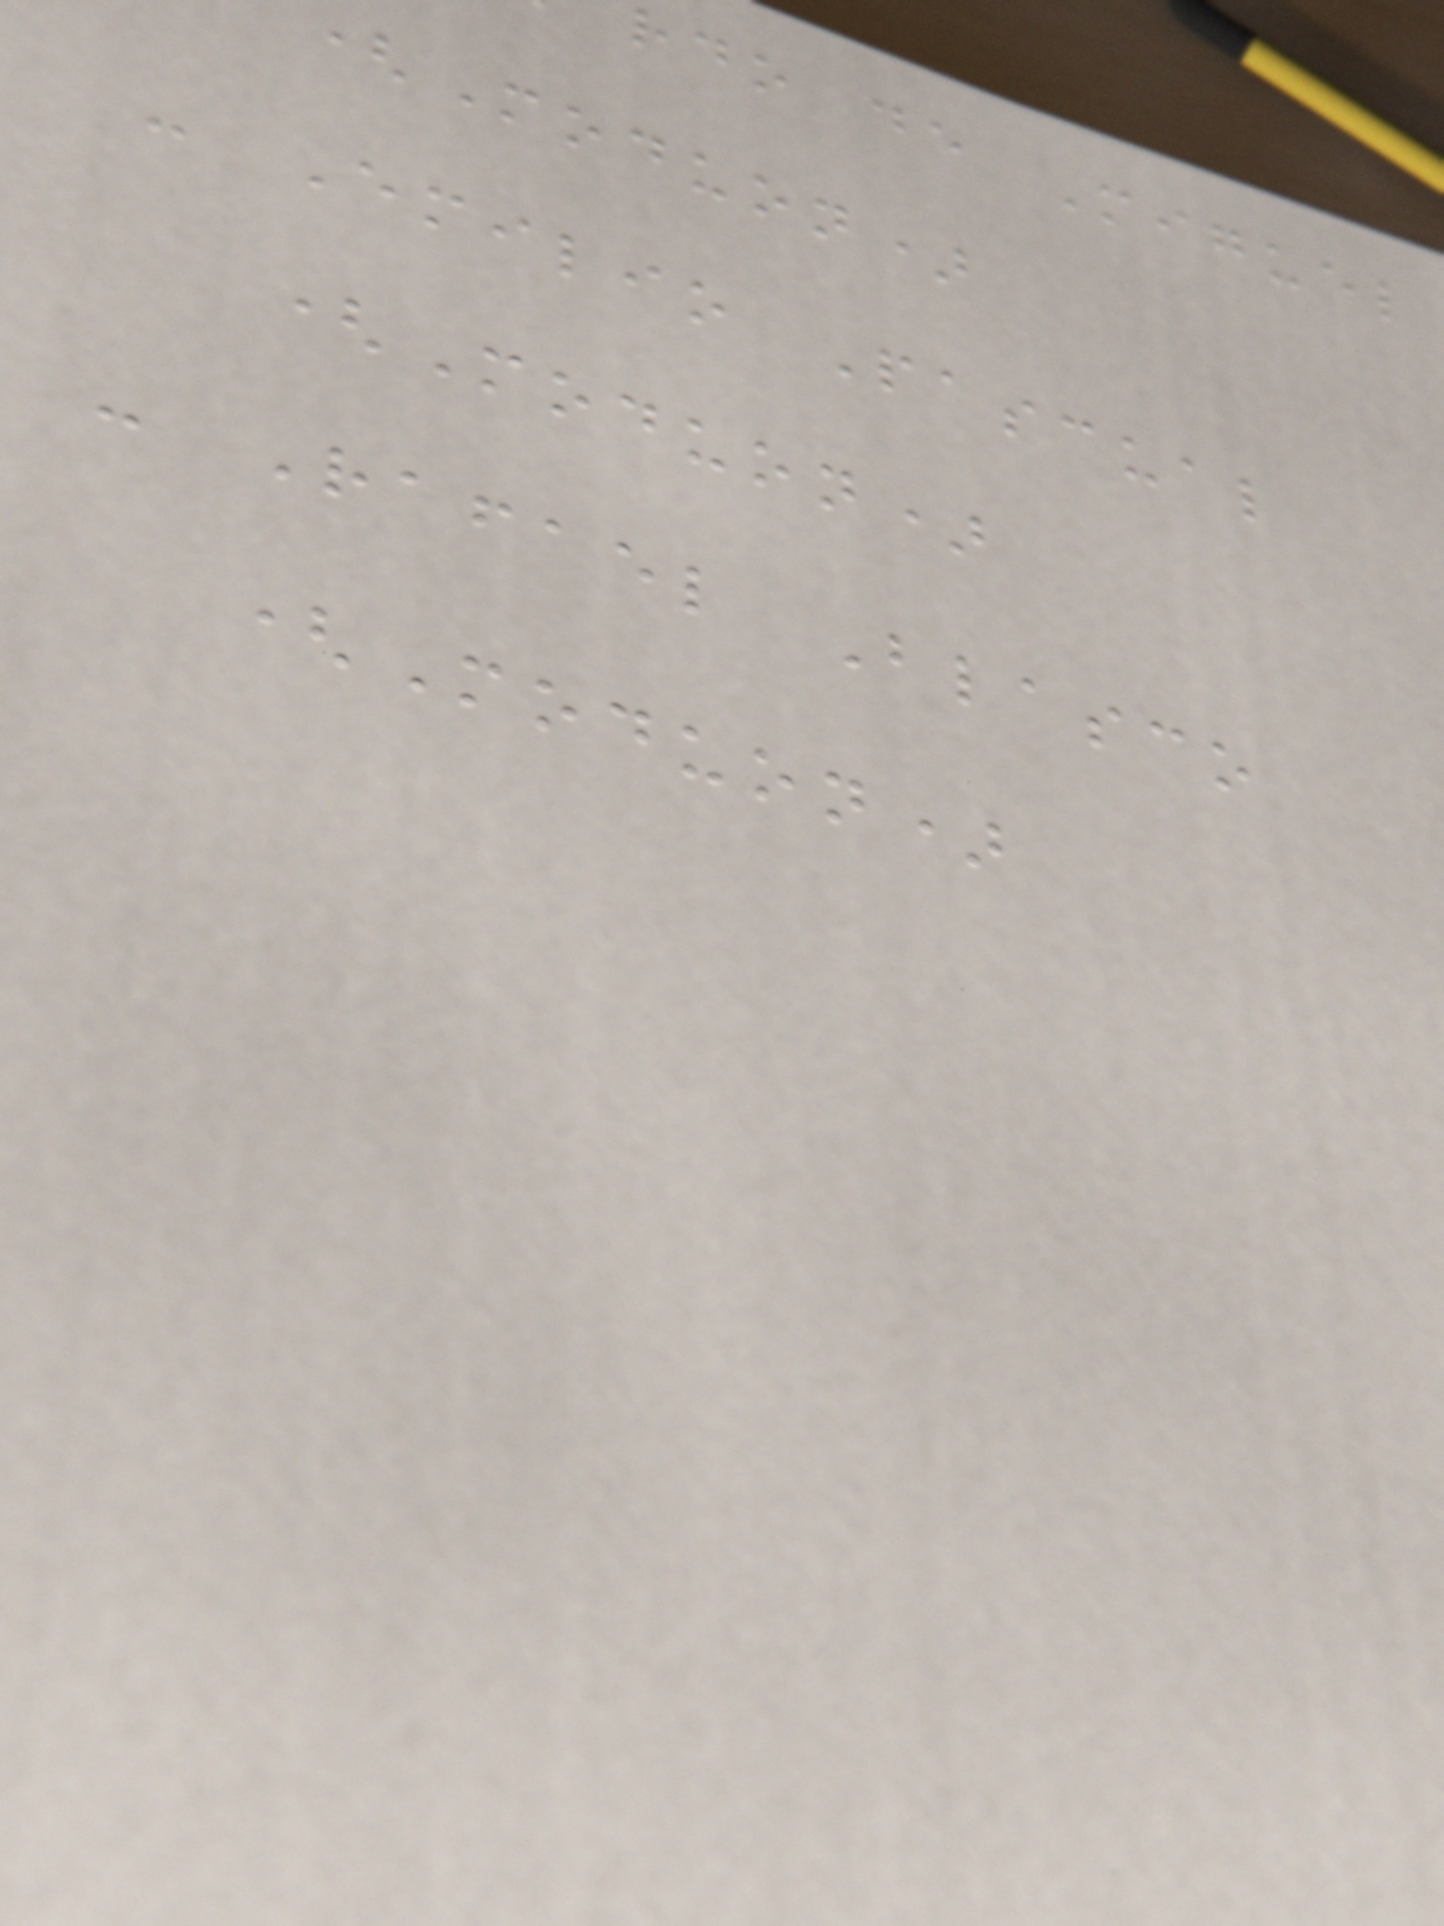rdo de Miguel
(Moduon)
- Emilio Pascual
(Moduon)
- Rafael Blasco
(Moduon)
